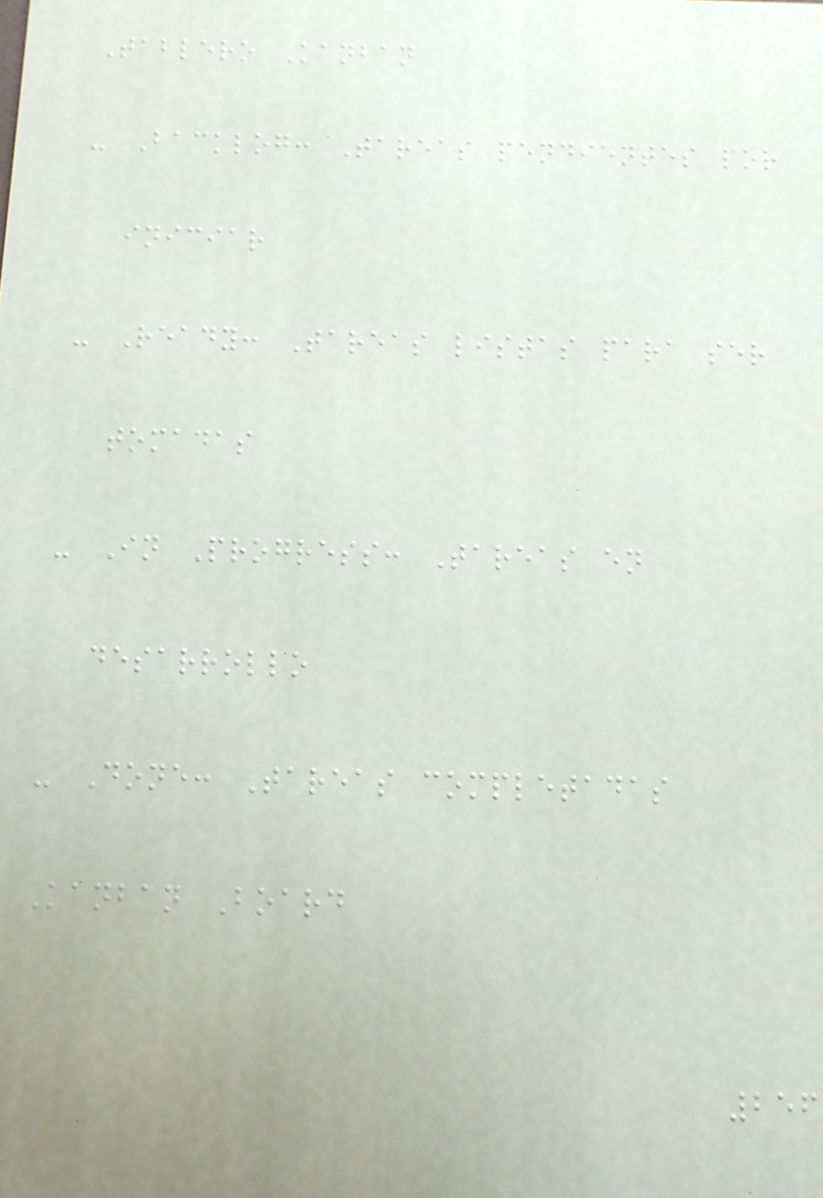Tablero Kanban
- Backlog: Tareas pendientes por
iniciar
- Ready: Tareas listas para ser
tomadas
- In Progress: Tareas en
desarrollo
- Done: Tareas completadas
Kanban Board
256
